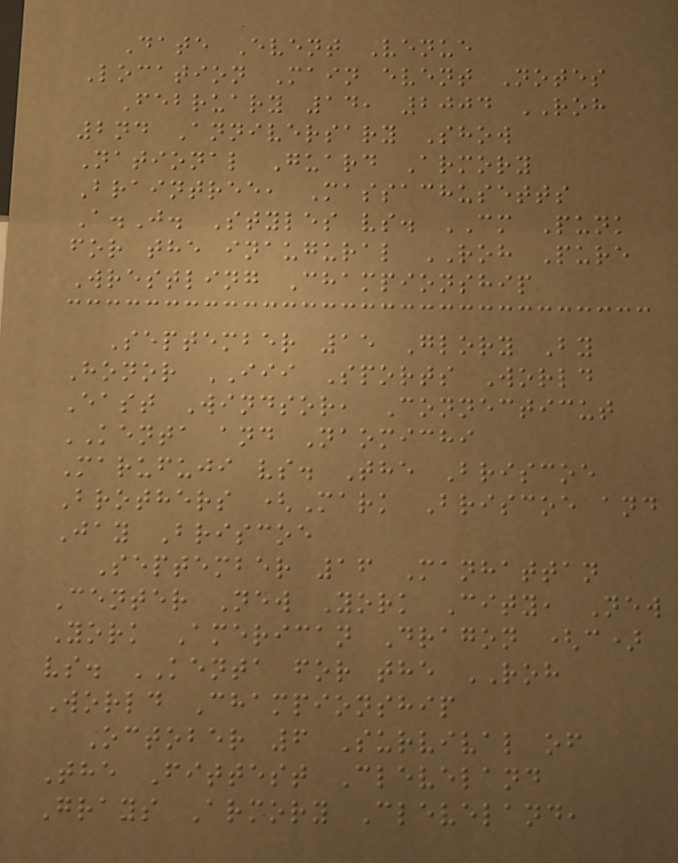Date Event Venue
Location Main event Notes
February 14, 2004 ROH
2nd Anniversary Show
National Guard Armory
Braintree, Massachusetts
A.J. Styles vs. CM Punk
for the inaugural ROH Pure
Wrestling Championship
September 15 Glory By
Honor III Sports World
East Windsor, Connecticut
KENTA and Naomichi
Marufuji vs. The Briscoe
Brothers (Mark Briscoe and
Jay Briscoe
September 16 Manhattan
Center New York City, New
York American Dragon (c)
vs. KENTA for the ROH
World Championship
October 6 Survival of
The Fittest Cleveland
Grays Armory Cleveland,
